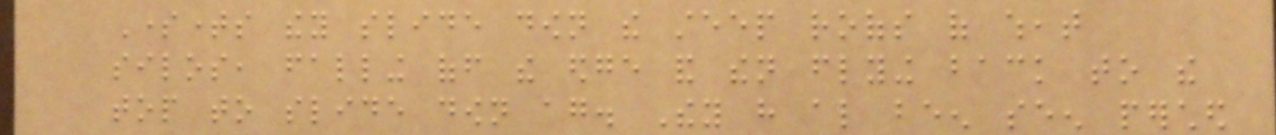Sometimes they slide down the steep roofs of wheat
silos, falling off the edge and then flying back to the
top to slide down again. They have also been seen perched
